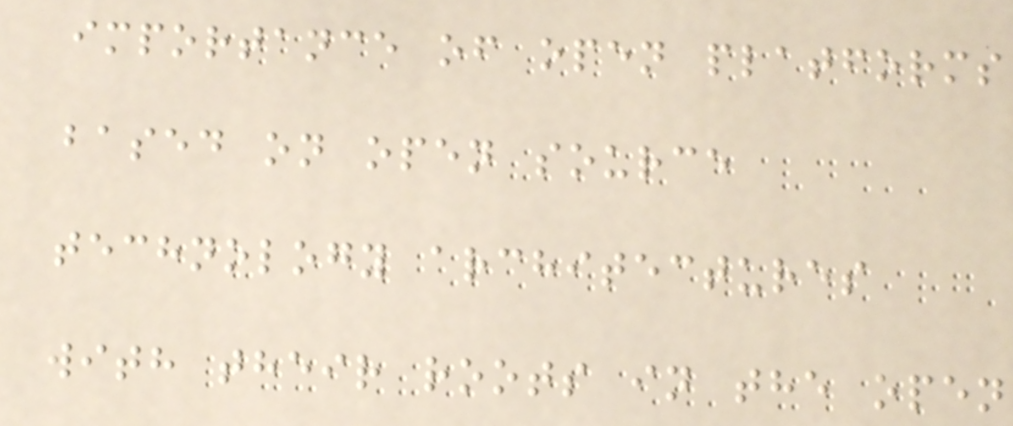importance of open platforms
based on open source
technology architectures
with their roots in the open
